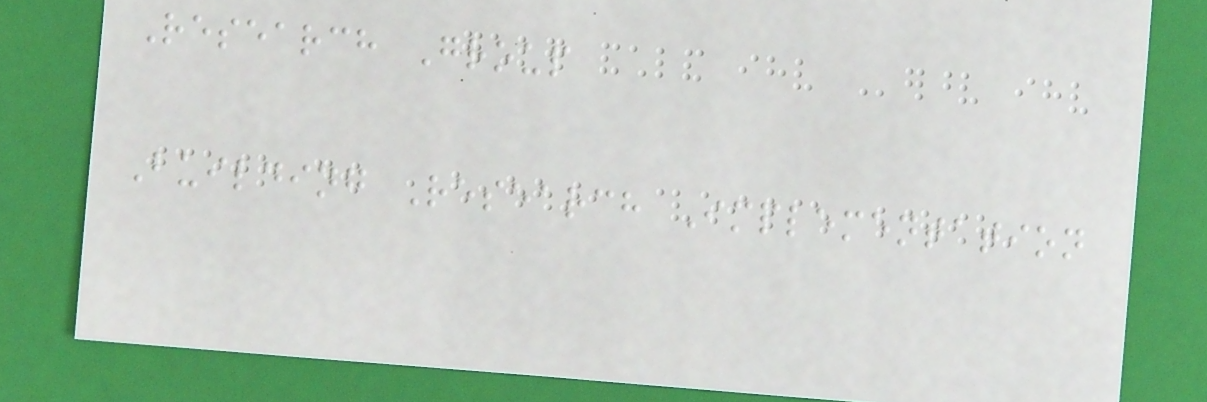Research Group
Building Research Implementation
